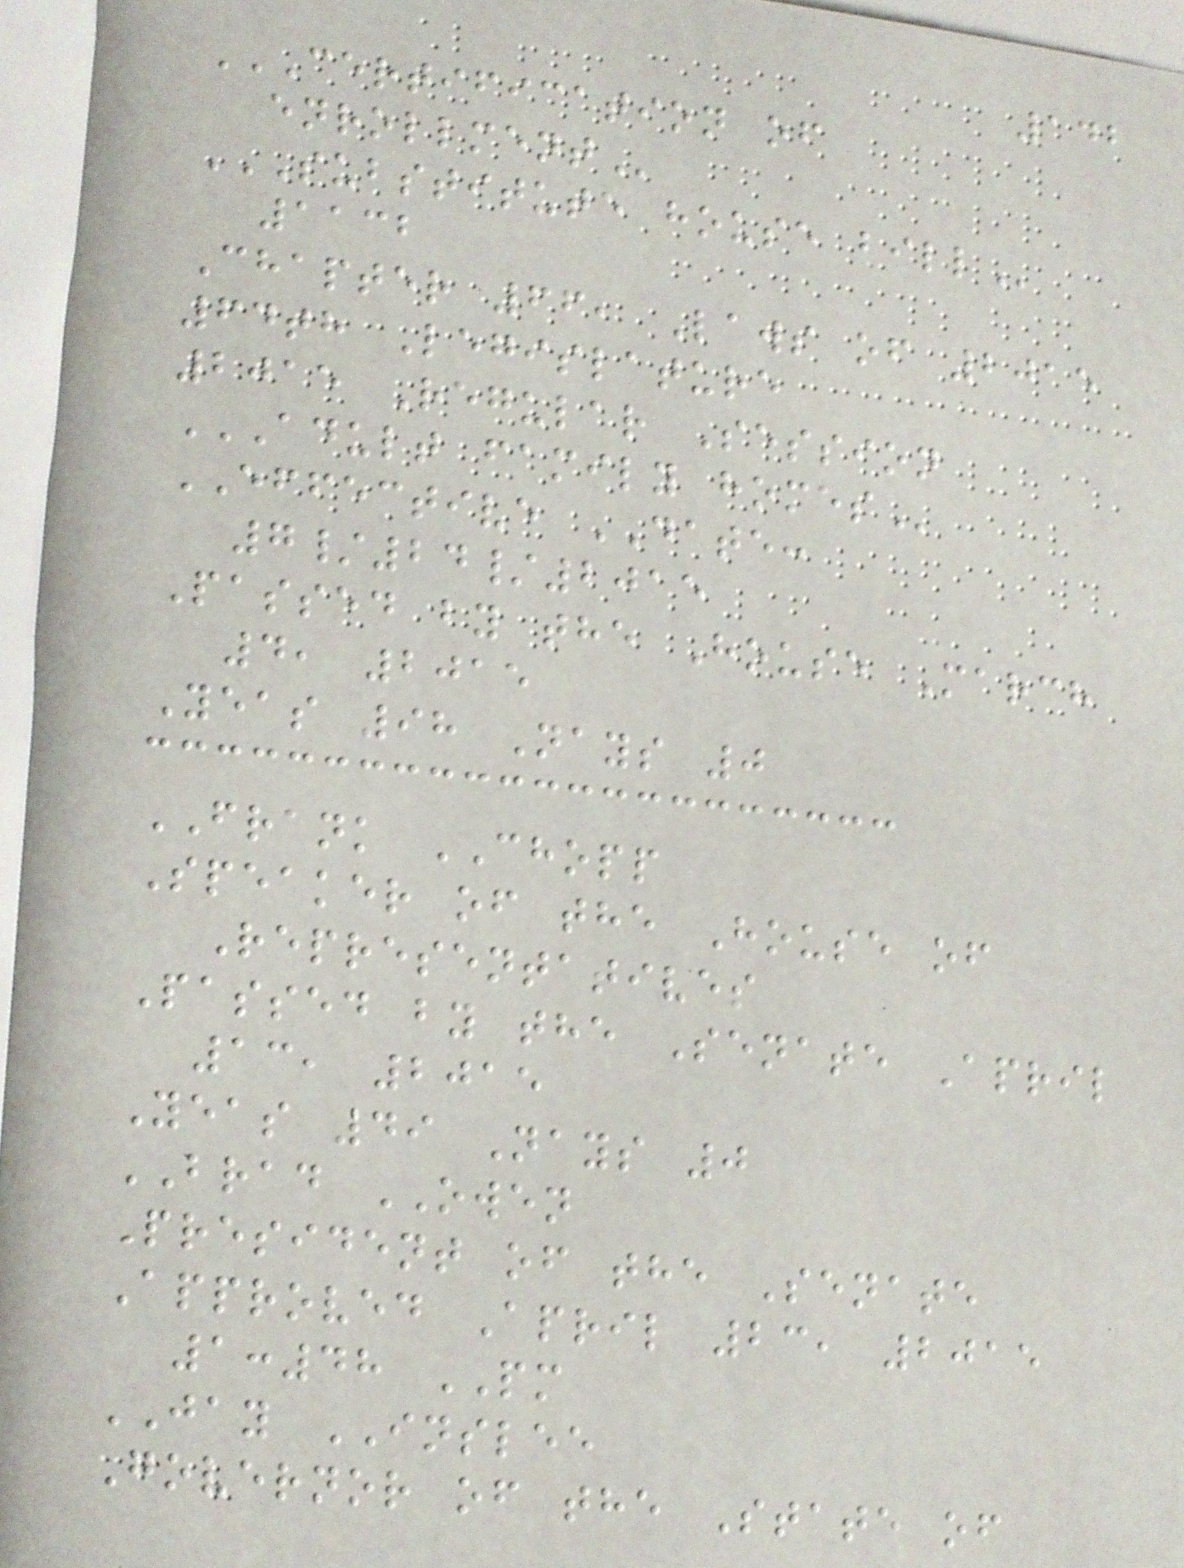142
CERTIFICATION OF
ENROLLMENT
SUBSTITUTE HOUSE BILL
1132
Chapter 66, Laws of 2015
64th Legislature
2015 Regular Session
ADULT FAMILY HOMES
EFFECTIVE DATE:
7/24/2015
Passed by the House March
4, 2015
Yeas 98 Nays 0
FRANK CHOPP
Speaker of the House of
Representatives
Passed by the Senate April
13, 2015
Yeas 49 Nays 0
BRAD OWEN
President of the Senate
Approved April 23, 2015
1:48 PM
JAY INSLEE
Governor of the State of
